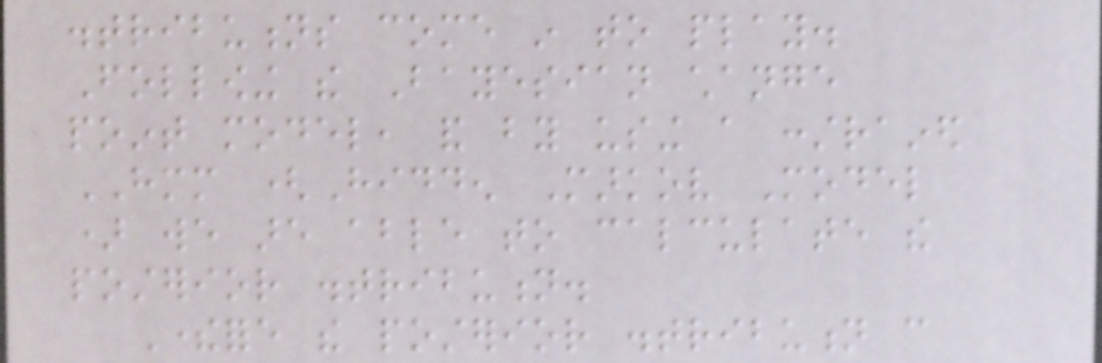distributions come in to play.
Following the Bayesian change
point model, and by using a constrained
HMM (Hidden Markov Model
) we are able to calculate the
posterior distribution.
Therefore the posterior distribution can
